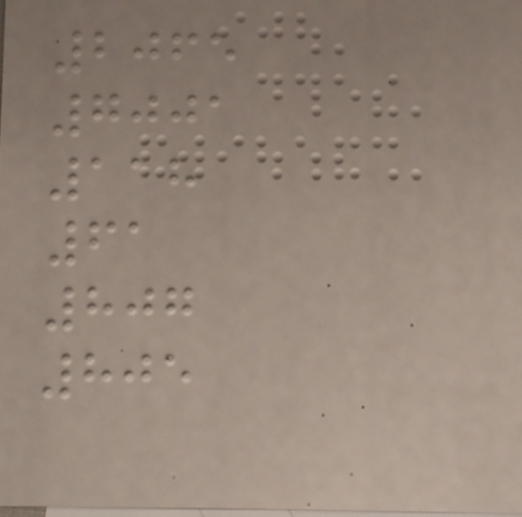2065
7001
118
61
807
805
